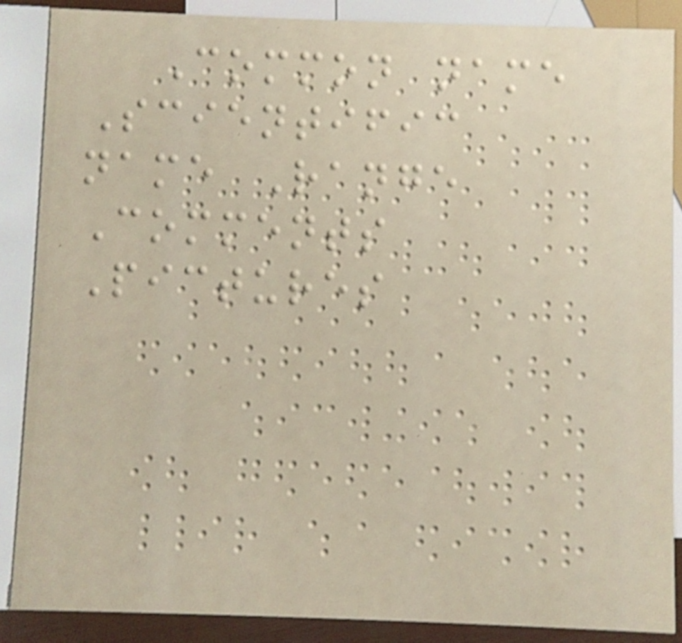Common name
Scientific
name Range
Comments
Pictures
